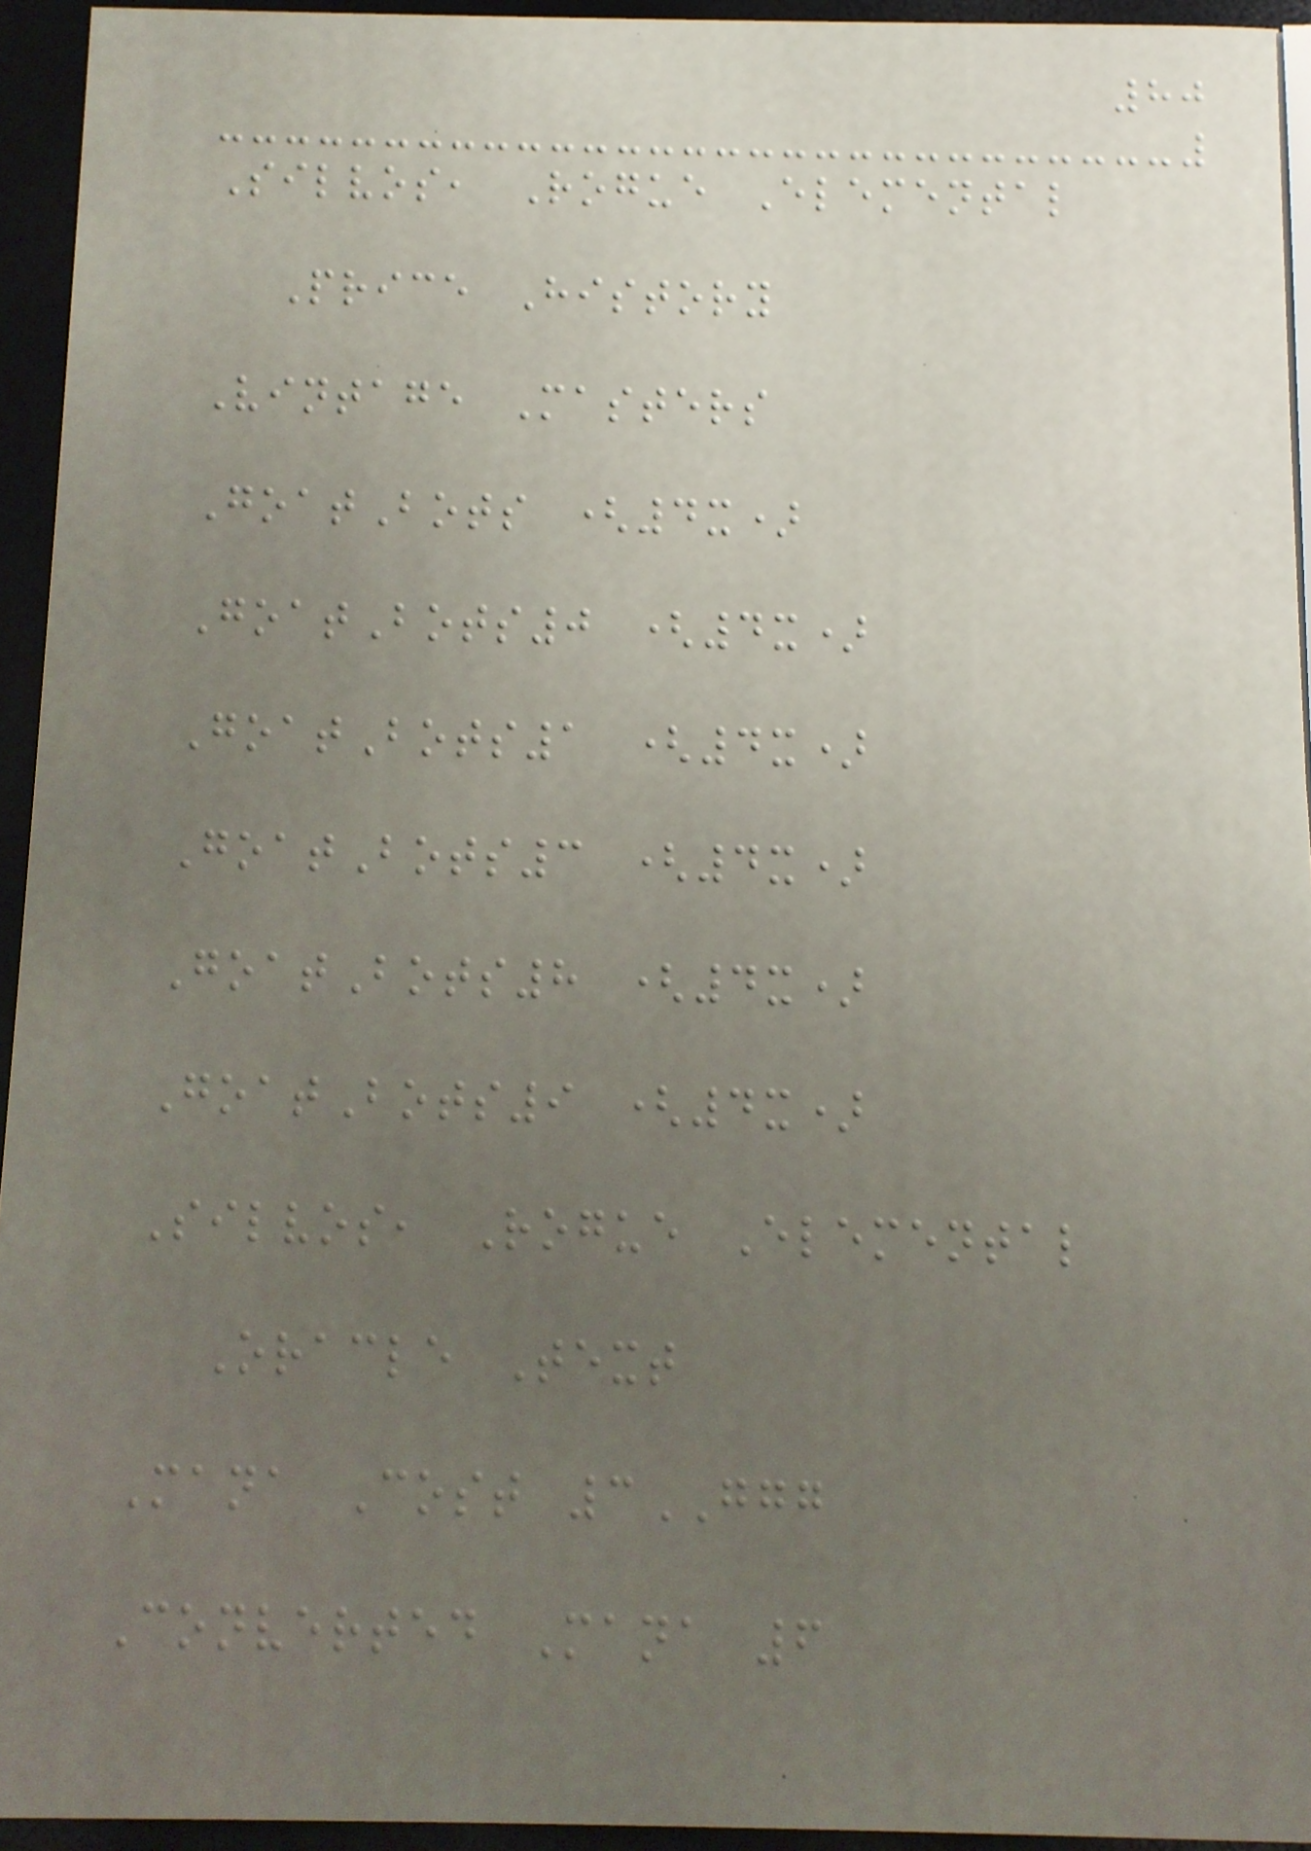80
Silvos, Rogue Elemental
Price History
Vintage Masters
GoatBots (4x)
GoatBots0 (4x)
GoatBots1 (4x)
GoatBots3 (4x)
GoatBots8 (4x)
GoatBots9 (4x)
Silvos, Rogue Elemental
Oracle Text
Mana Cost 3GGG
Converted Mana 6
